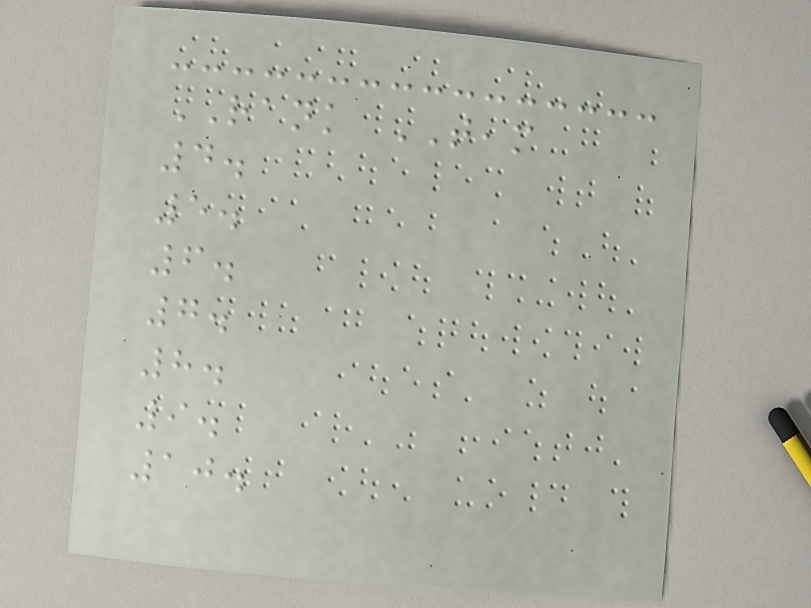RANK TEAM
4.
5.
6.
7.
8.
9.
10.
